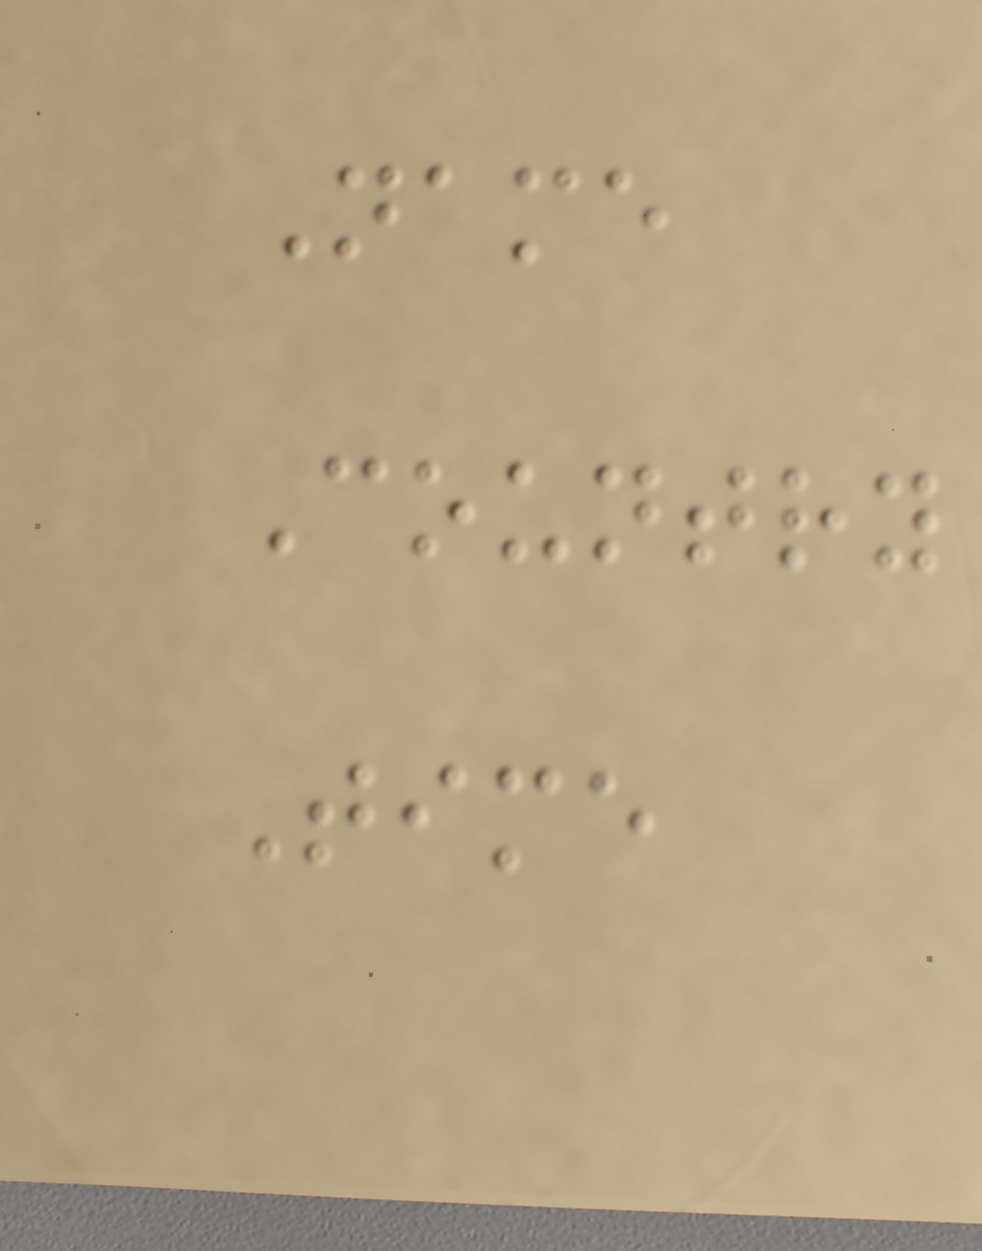Name
Country
Time
